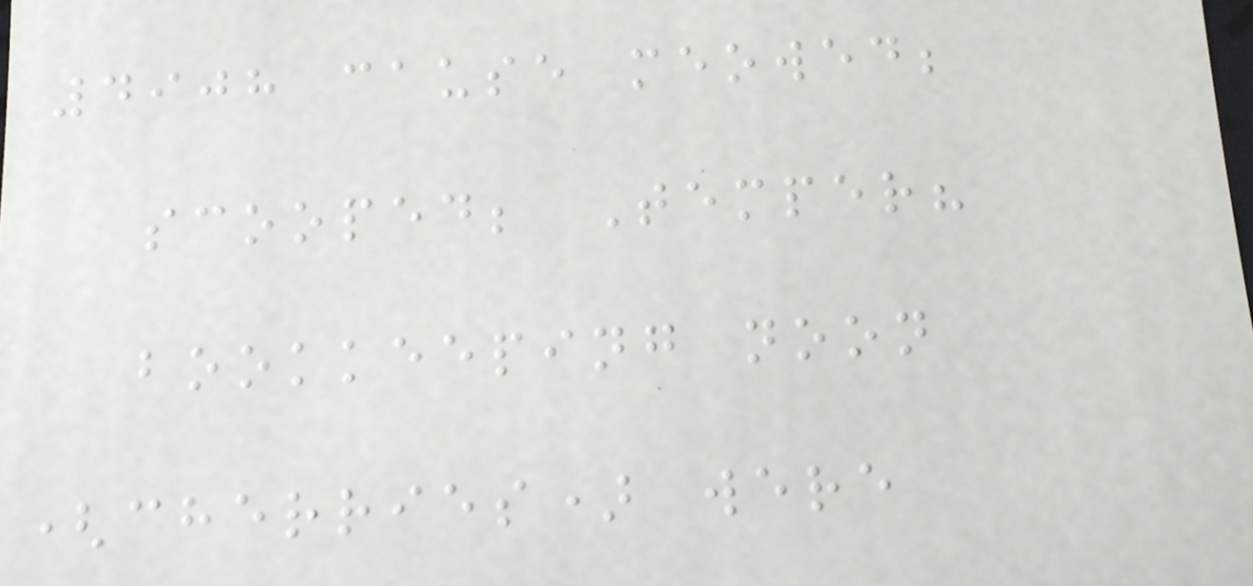4908 cause meowed;
scooped; Temper?
bookkeeping noon
(cherries) were
